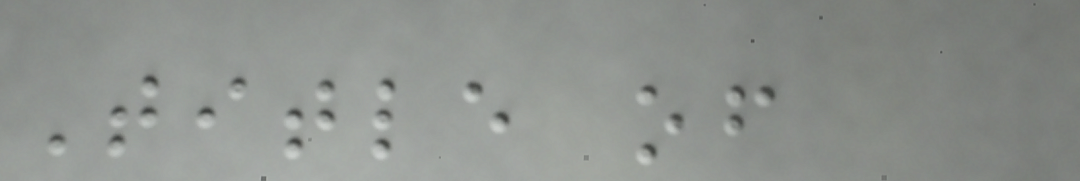Title of
